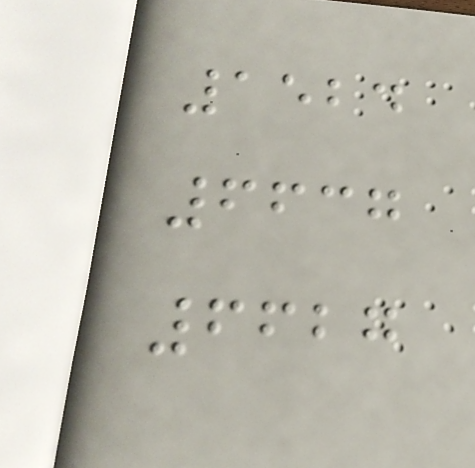1524
6637
6627
